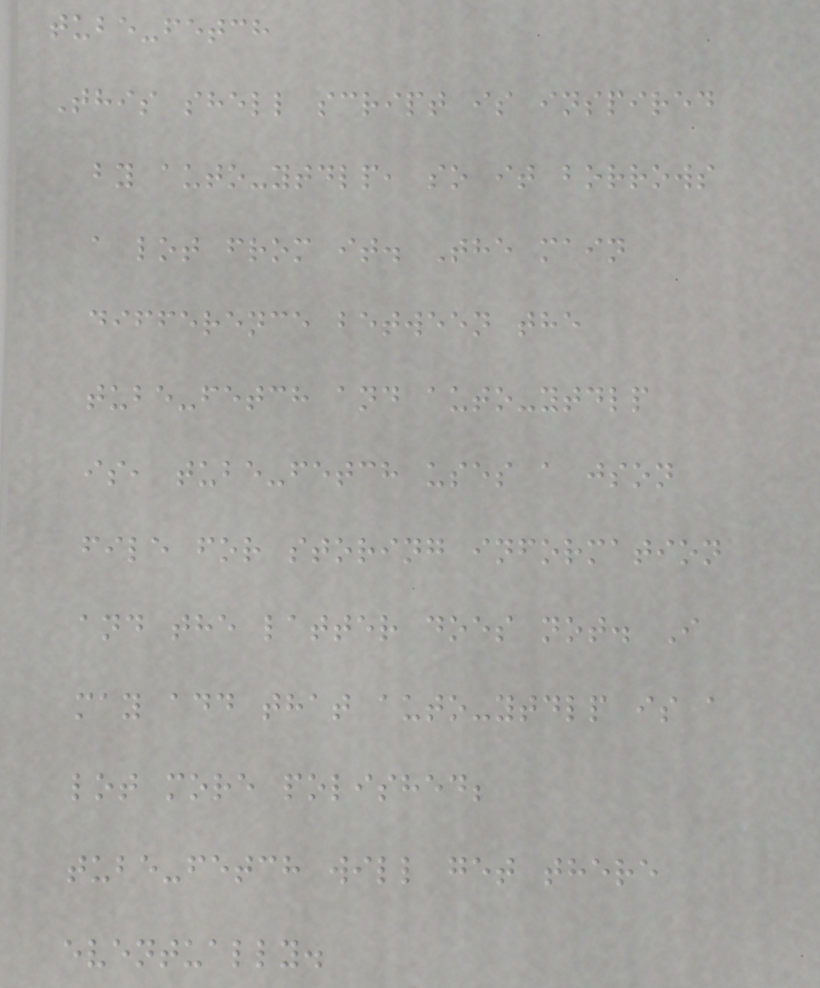tube-fetch
This shell script is inspired
by auto-ytdlp, so it borrows
a lot from it. The main
difference between the
tube-fetch and auto-ytdlp
is, tube-fetch uses a json
file for storing information
and the latter does not. I
may add that auto-ytdlp is a
lot more polished;
tube-fetch will get there
eventually.
